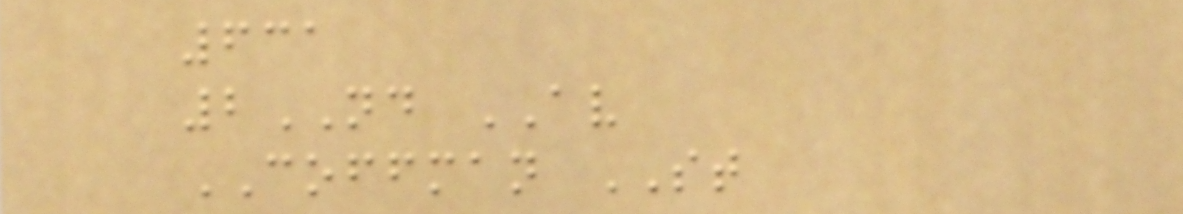631
2ND AV
COFFMAN ST
